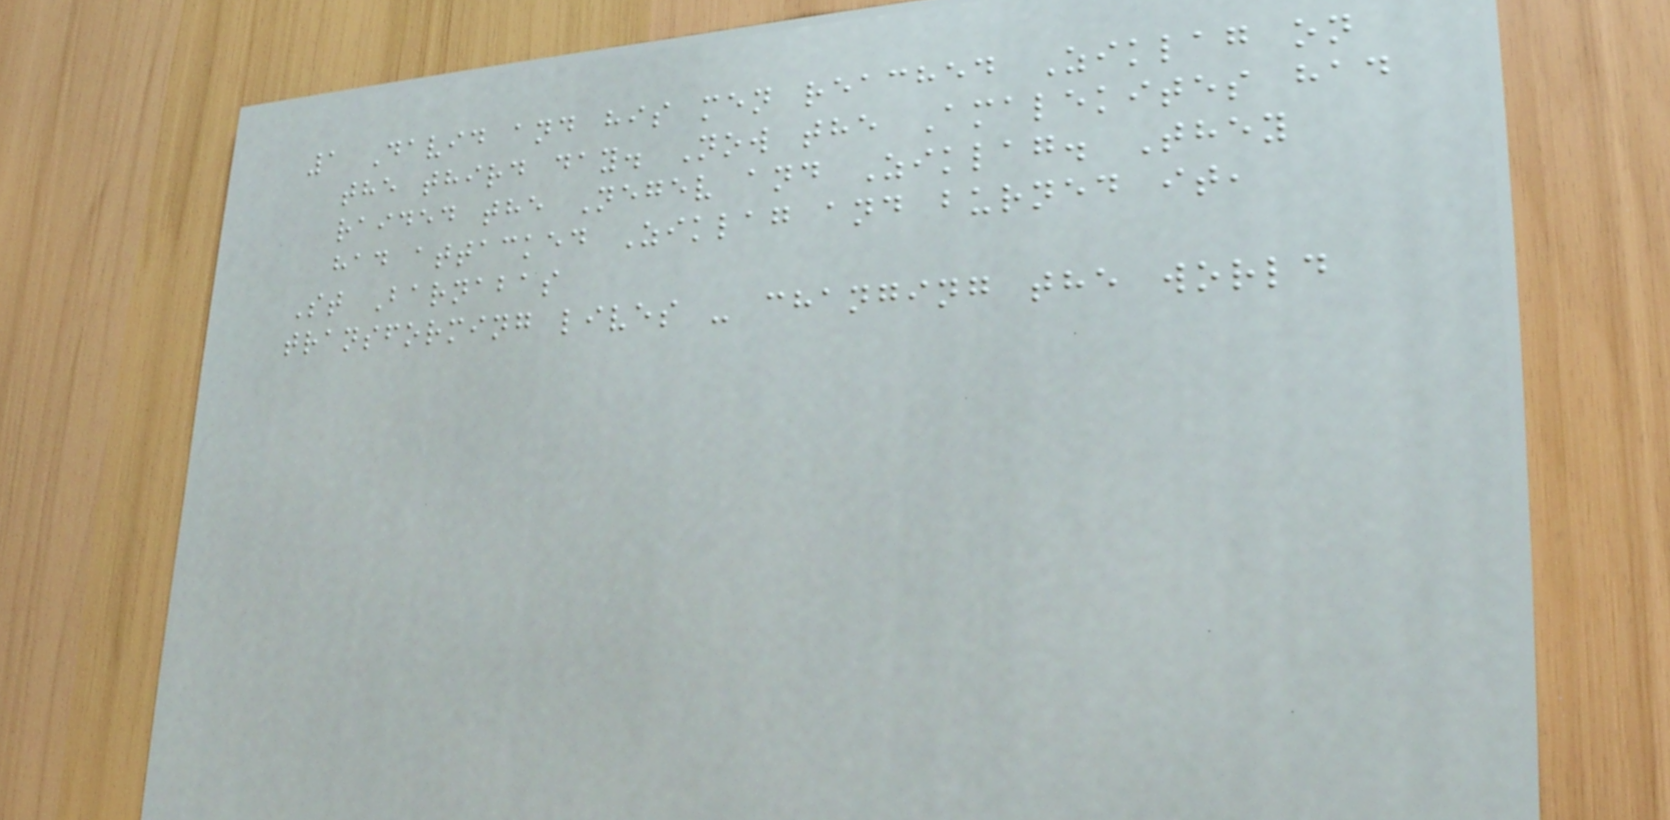1 David and his men reached Ziklag on
the third day. Now the Amalekites had
raided the Negev and Ziklag. They
had attacked Ziklag and burned it,
St Barnabas
transforming lives - changing the world
